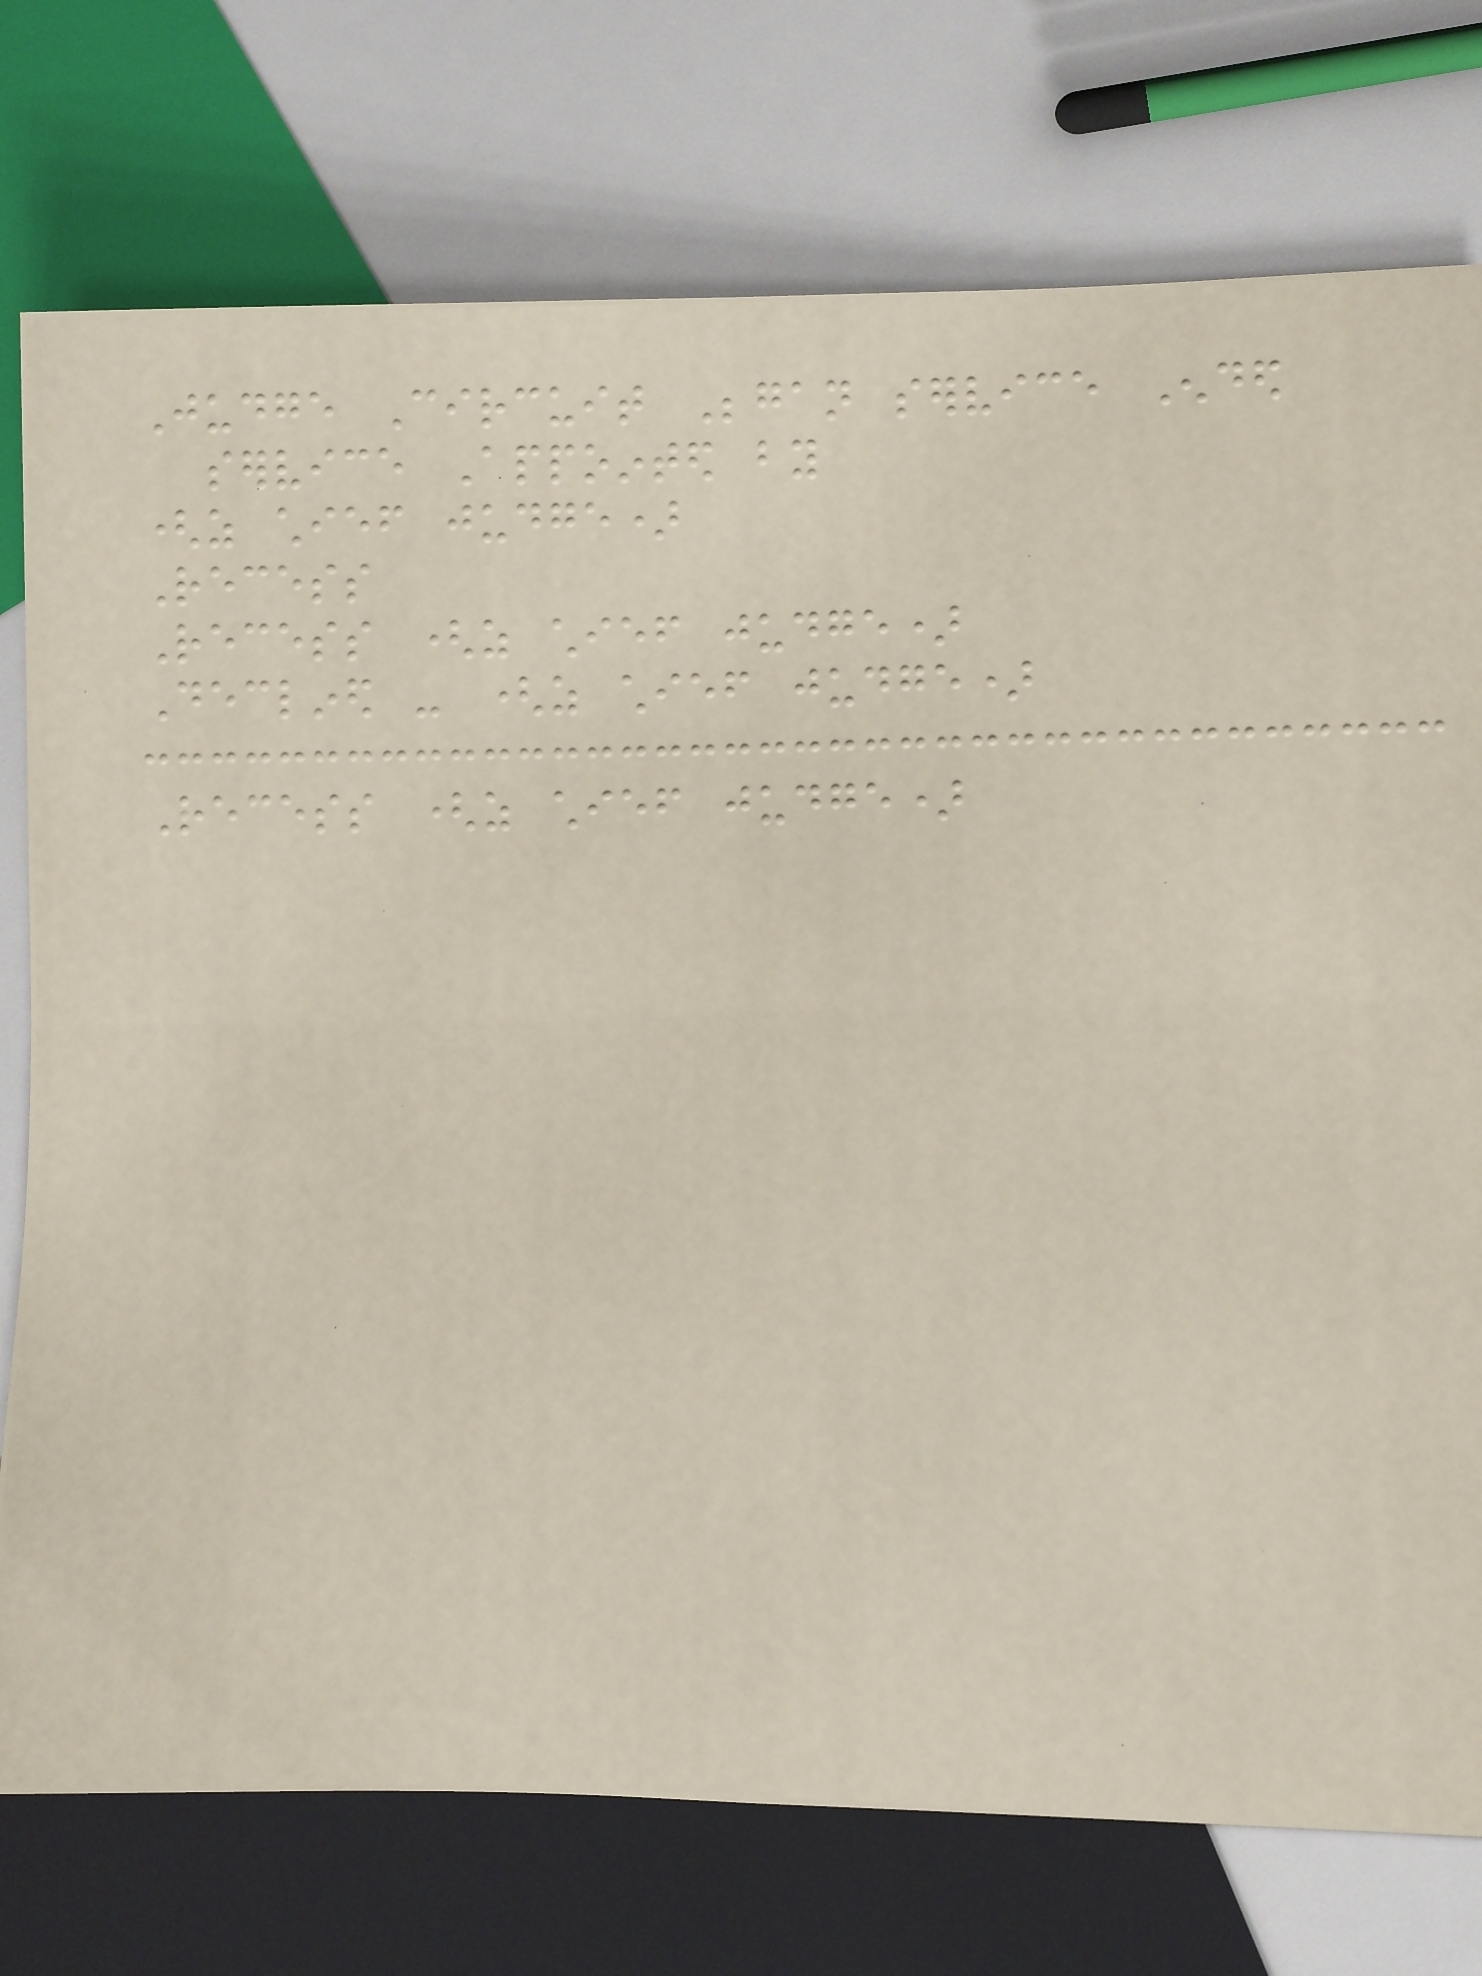Judge Circuit Began service Ended
service Appointed by
(as chief judge)
Recess
Recess (as chief judge)
Declined - (as chief judge)
Recess (as chief judge)
